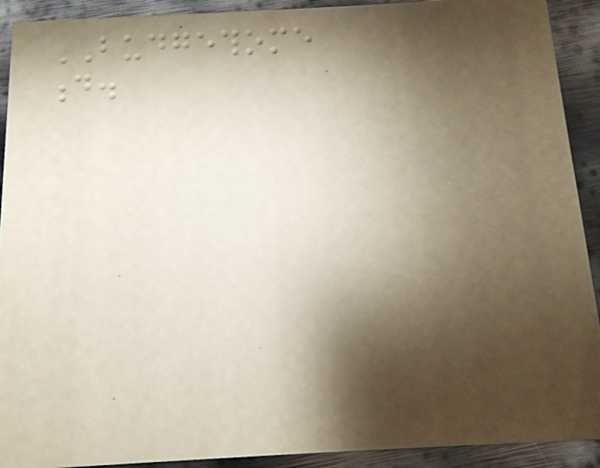BUDGETHOME
d.
